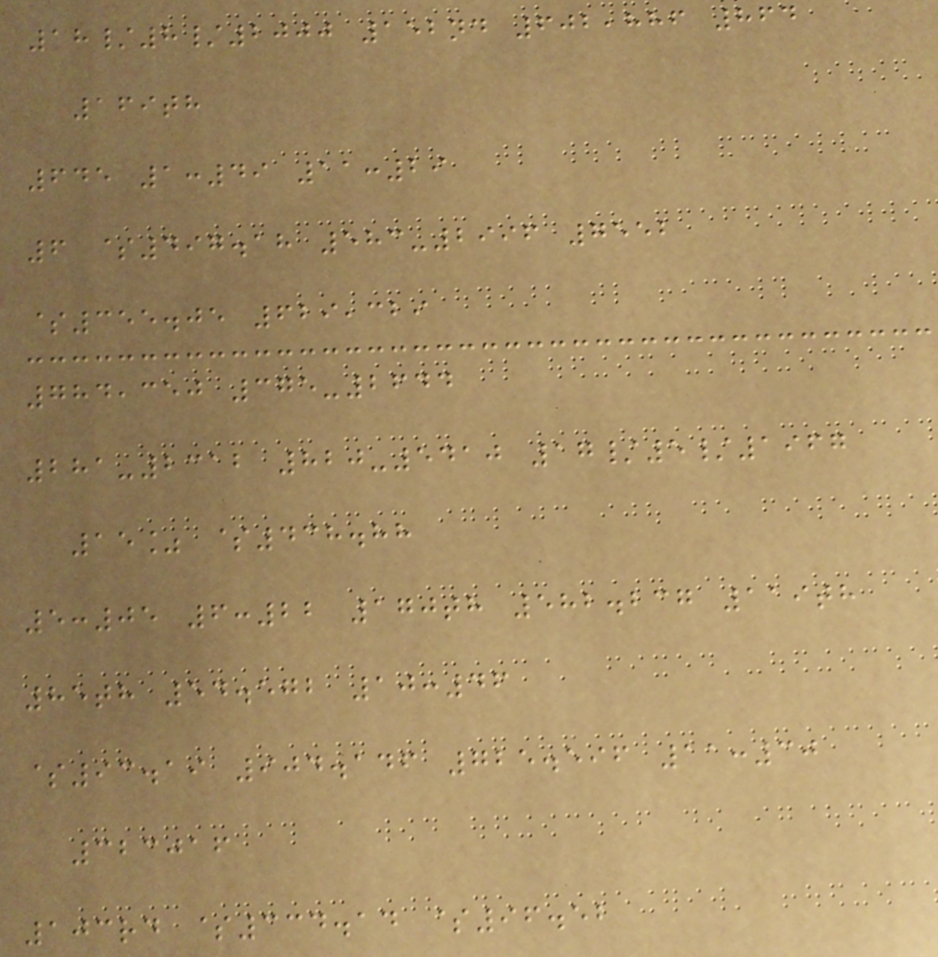18/8/2000 152nd 602,886 864
169th
645 1:49 11:29
6 $497.18 583-2996 7552
$355.05 629,329
784,350 375-2644
281-2312 820-5410 17/5/1967
15% $438.88
5:05 6:22 170th 582.237 119th
85th 54.572 10:46
$93.19 904.146 725.596 11:30
323016
103rd $334.14 $96.52
